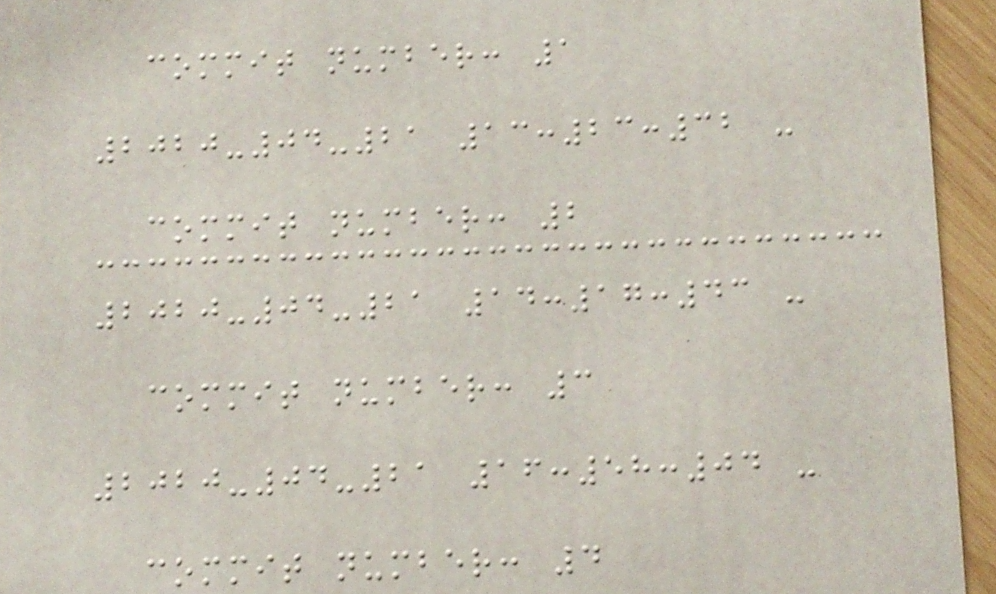commit number: 1
2020-04-21 13:23:32 -
commit number: 2
2020-04-21 14:17:43 -
commit number: 3
2020-04-21 16:58:04 -
commit number: 4
